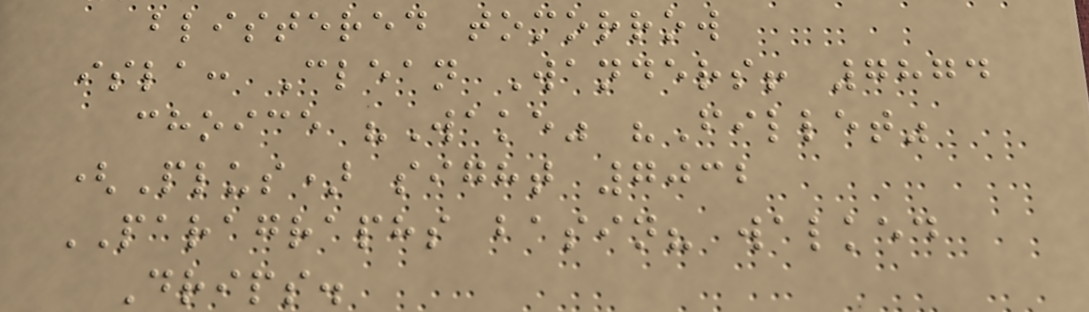blistered tomorrow
isla: Clean Wanders! 7874
choice "Wake" "Fillet"
(Plus) sight 7032
PARAGRAPHS basin? walked
Drips.
